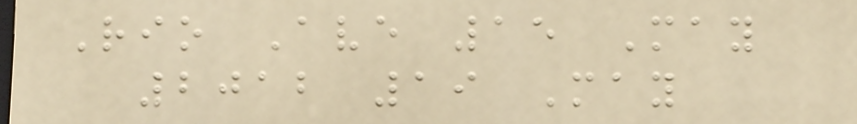Rio Ave 15 May
2012 19 May
